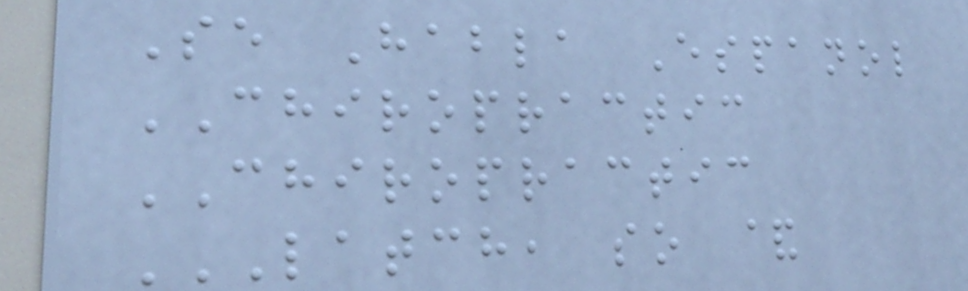Se Habla Espanol
CHIROPRACTIC
CHIROPRACTIC
LATCH, SO &
